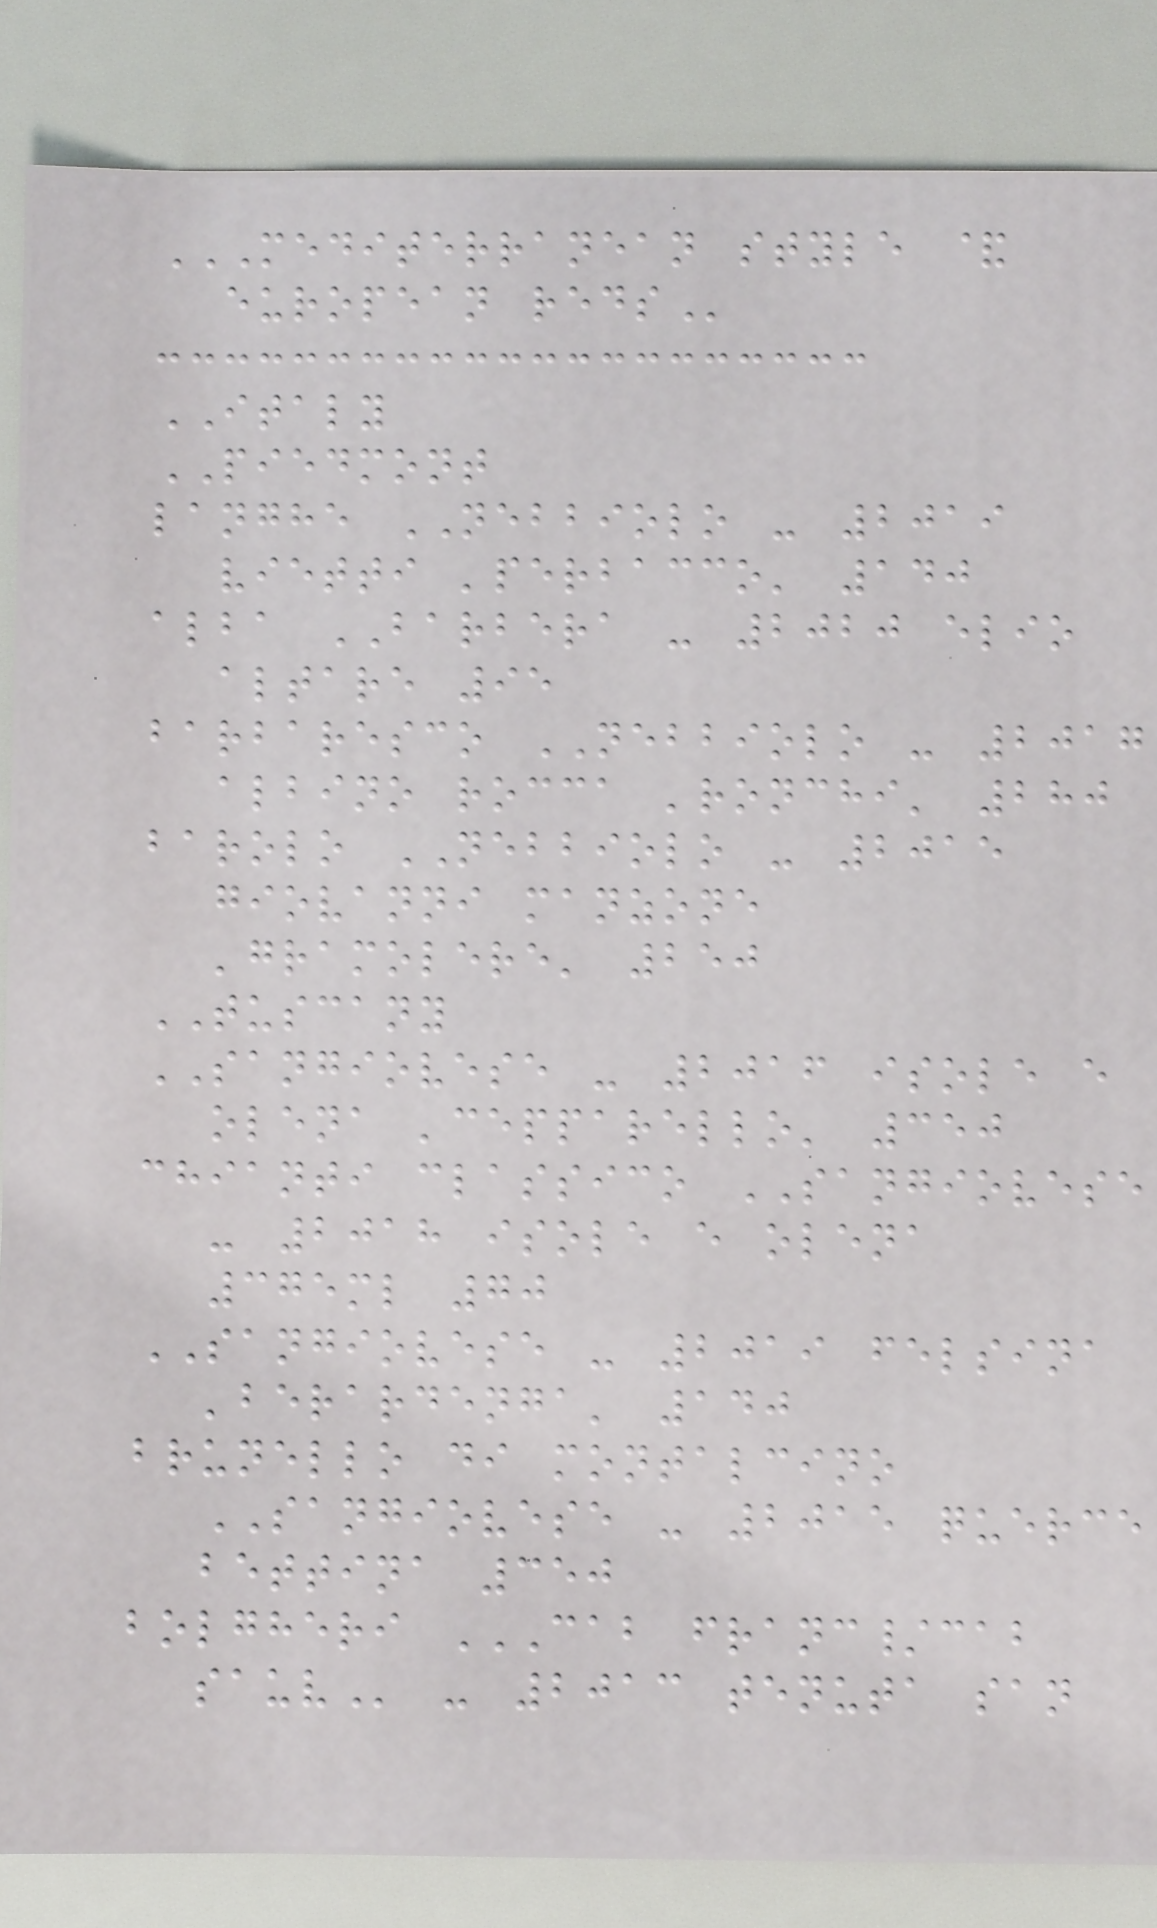MEDITERRANEAN STYLE &
EUROPEAN REDS
ITALY
PIEDMONT
langhe NEBBIOLO - 2019
vietti 'perbacco' 140
alba BARBERA - 2020 elio
altare 95
barbaresco NEBBIOLO - 2017
albino rocca 'ronchi' 280
barolo NEBBIOLO - 2015
giovanni manzone
'gramolere' 250
TUSCANY
SANGIOVESE - 2016 isole e
olena 'cepparello' 350
chianti classico SANGIOVESE
- 2018 isole e olena
375ml 70
SANGIOVESE - 2019 felsina
'berardenga' 140
brunello di montalcino
SANGIOVESE - 2015 querce
bettina 350
bolgheri CAB FRANC/CAB
SAUV - 2013 tenuta san
